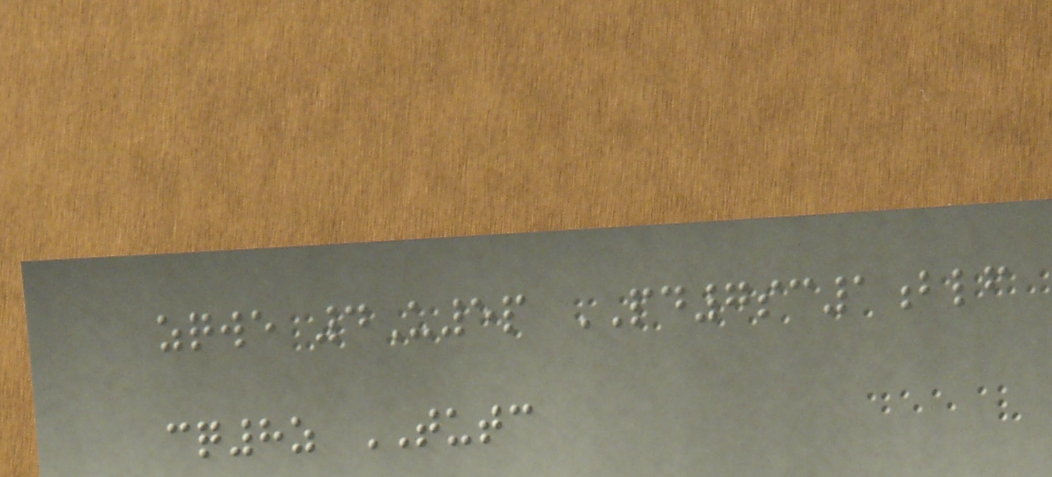zqwe 4U5p PD7sc1blf
cq8z TUTC
